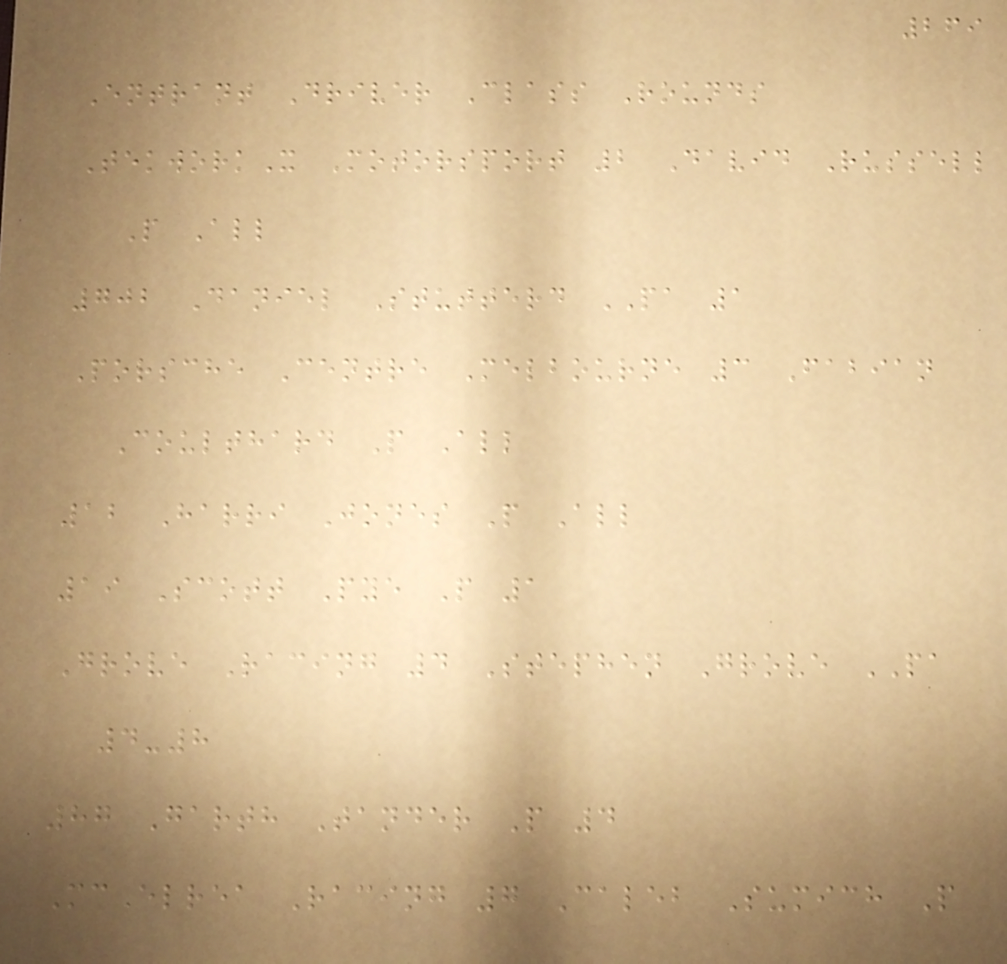269
Entrant Driver Class Rounds
TekworkX Motorsport 2 David Russell
P All
702 Daniel Stutterd PA 1
Porsche Centre Melbourne 3 Fabian
Coulthard P All
12 Harri Jones P All
19 Scott Pye P 1
Grove Racing 4 Stephen Grove PA
4-8
87 Garth Tander P 4
McElrea Racing 7 Caleb Sumich P
